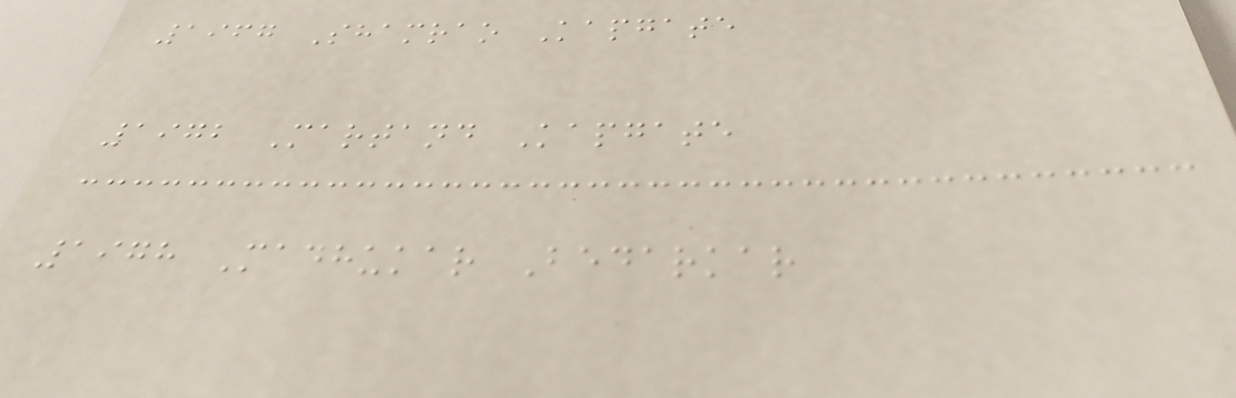1967 Shamrao Kapgate
1972 Martand Kapgate
1978 Madhukar Bedarkar
